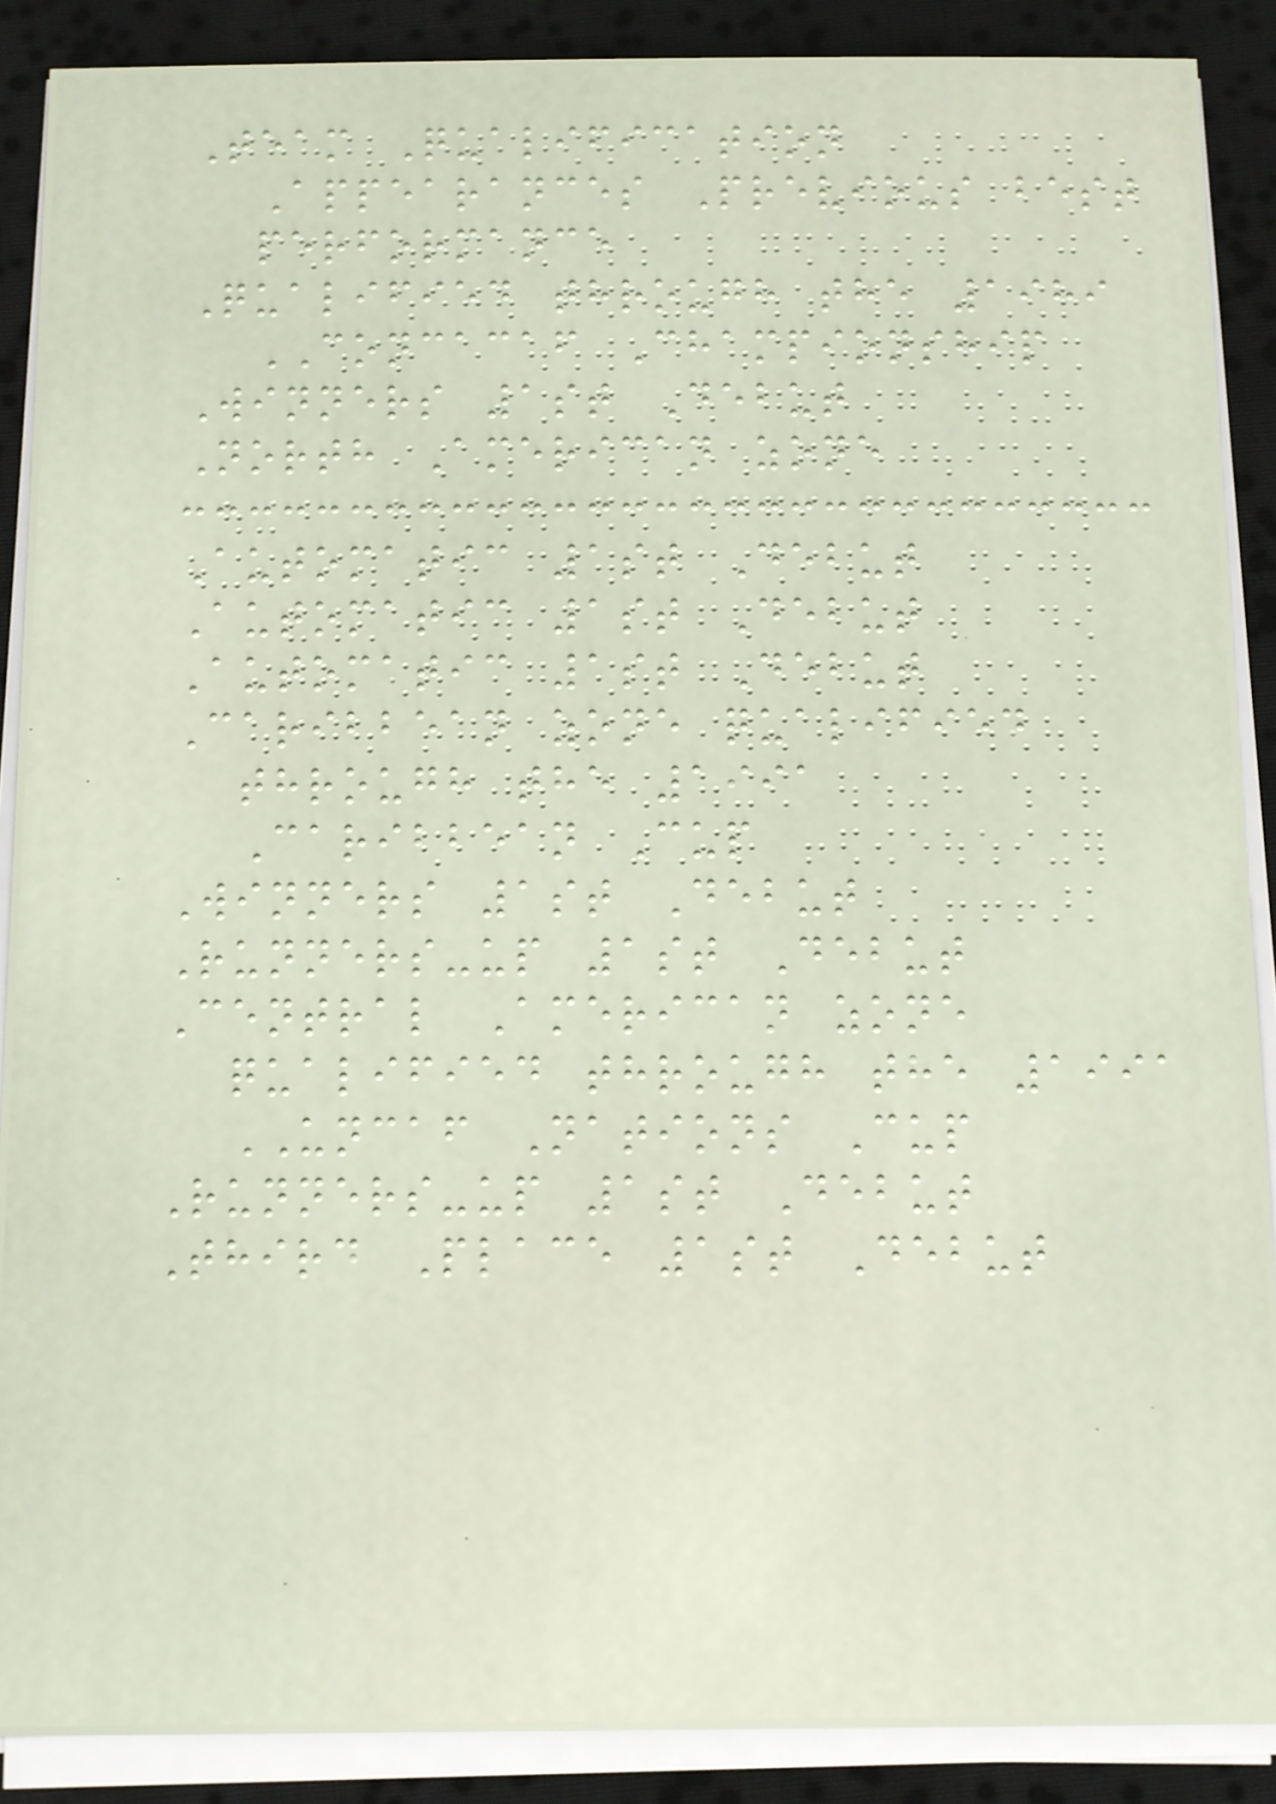Team Qualification
Appearances Previous best
performance
Qualified through the 1989
CONCACAF Championship
Winners 1st Debut
North American zone
Automatic 1st Debut
Automatic 1st Debut
Automatic 1st Debut
Caribbean zone qualified
through the 1991
Caribbean Cup
Winners 1st Debut
Runners-up 1st Debut
Central American zone
qualified through the 1991
UNCAF Nations Cup
Runners-up 1st Debut
Third Place 1st Debut
